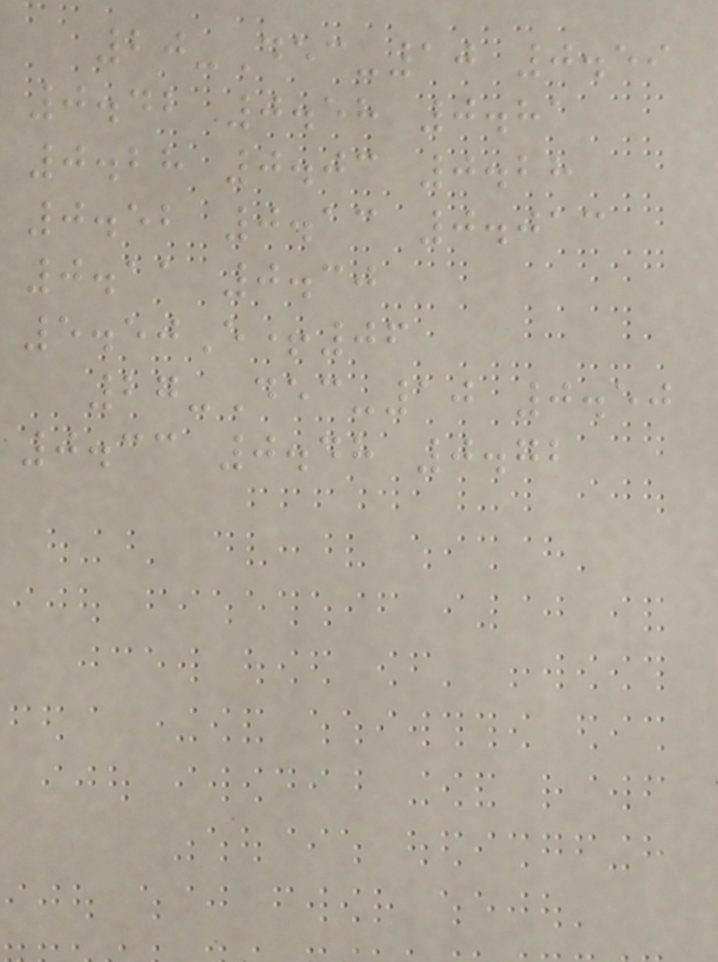20-Dec-10 0.59
0.42 0.58 0.81
0.28 0.03 0.28
0.52 0.13 0.013
0.11 0.30
5.50E+06
27-Dec-10 0.50
0.33 0.48 0.72
